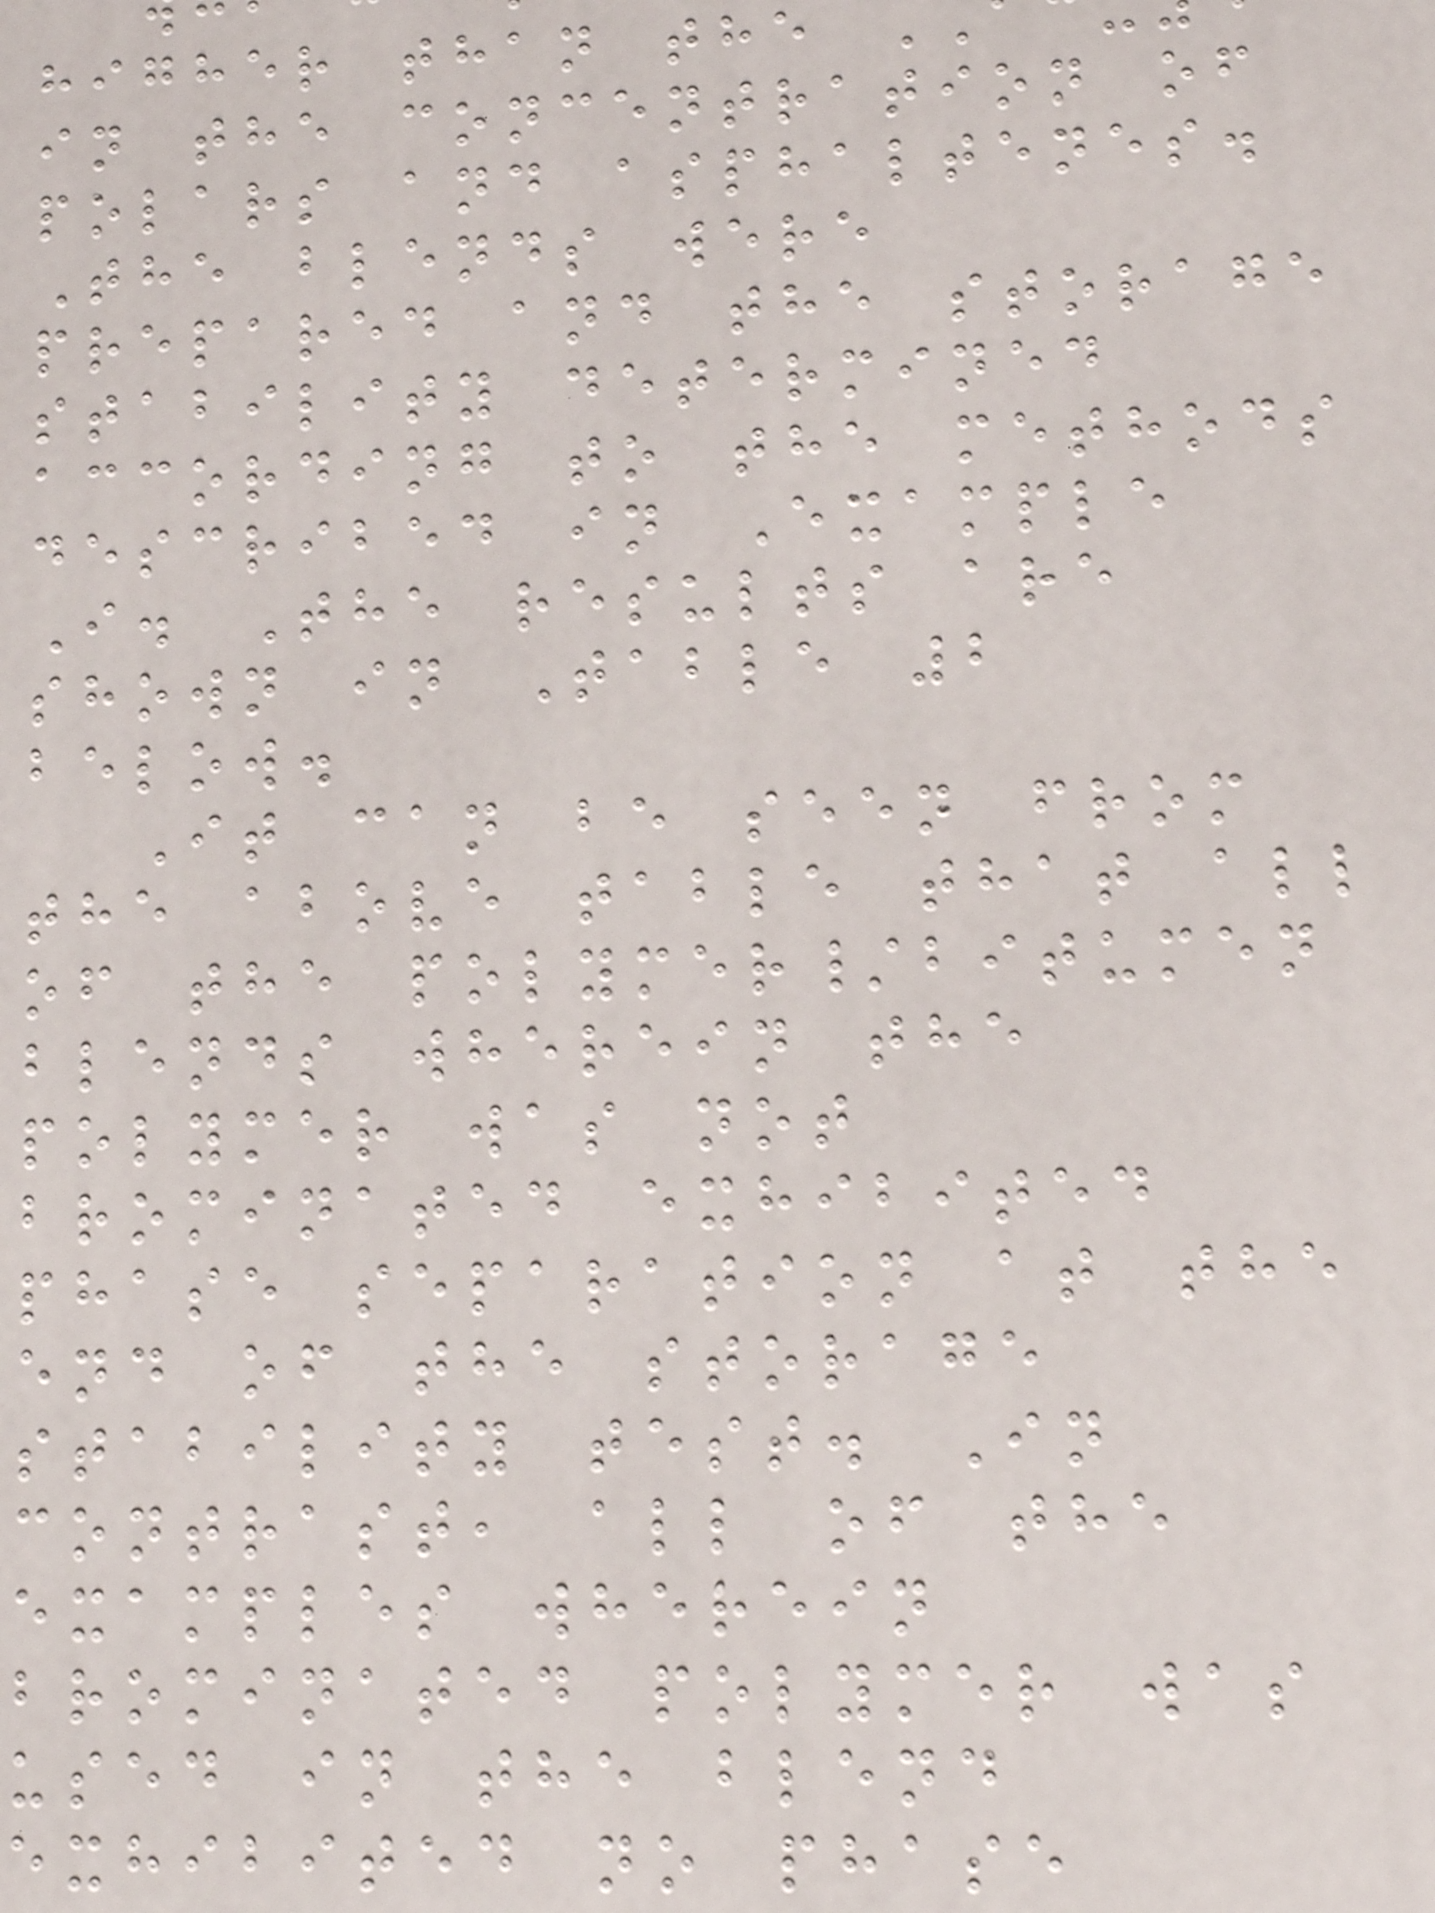higher than the
in the concentration of
polars and asphaltenes.
The blends were
prepared and the storage
stability determined
according to the methods
described in Example
I. The results are
shown in Table 2
below.
It can be seen from
the above table that all
of the polymer/bitumen
blends wherein the
polymer was not
brominated exhibited
phase separation at the
end of the storage
stability test. In
contrast, all of the
examples wherein
brominated polymer was
used in the blend
exhibited no phase
